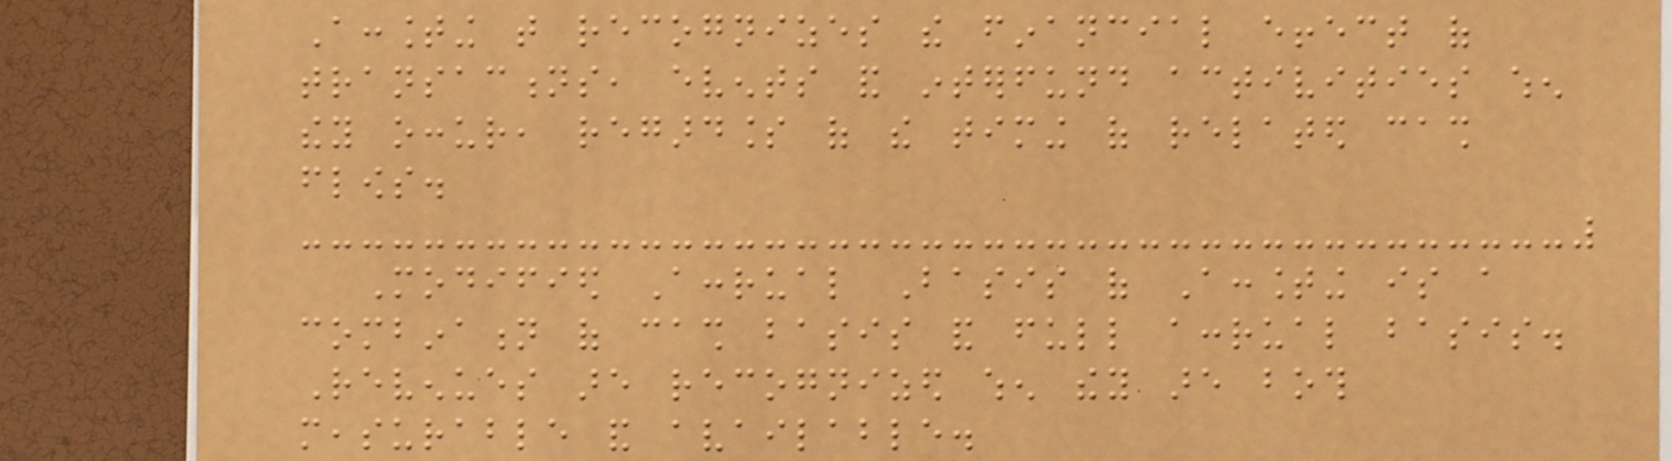Accounting that recognizes the financial effect of
transactions, events and interfund activities when
they occur, regardless of the timing of related cash
flows.
Modified Accrual Basis of Accounting is a
combination of cash basis and full accrual basis.
Revenues are recognized when they are both
measurable and available.
